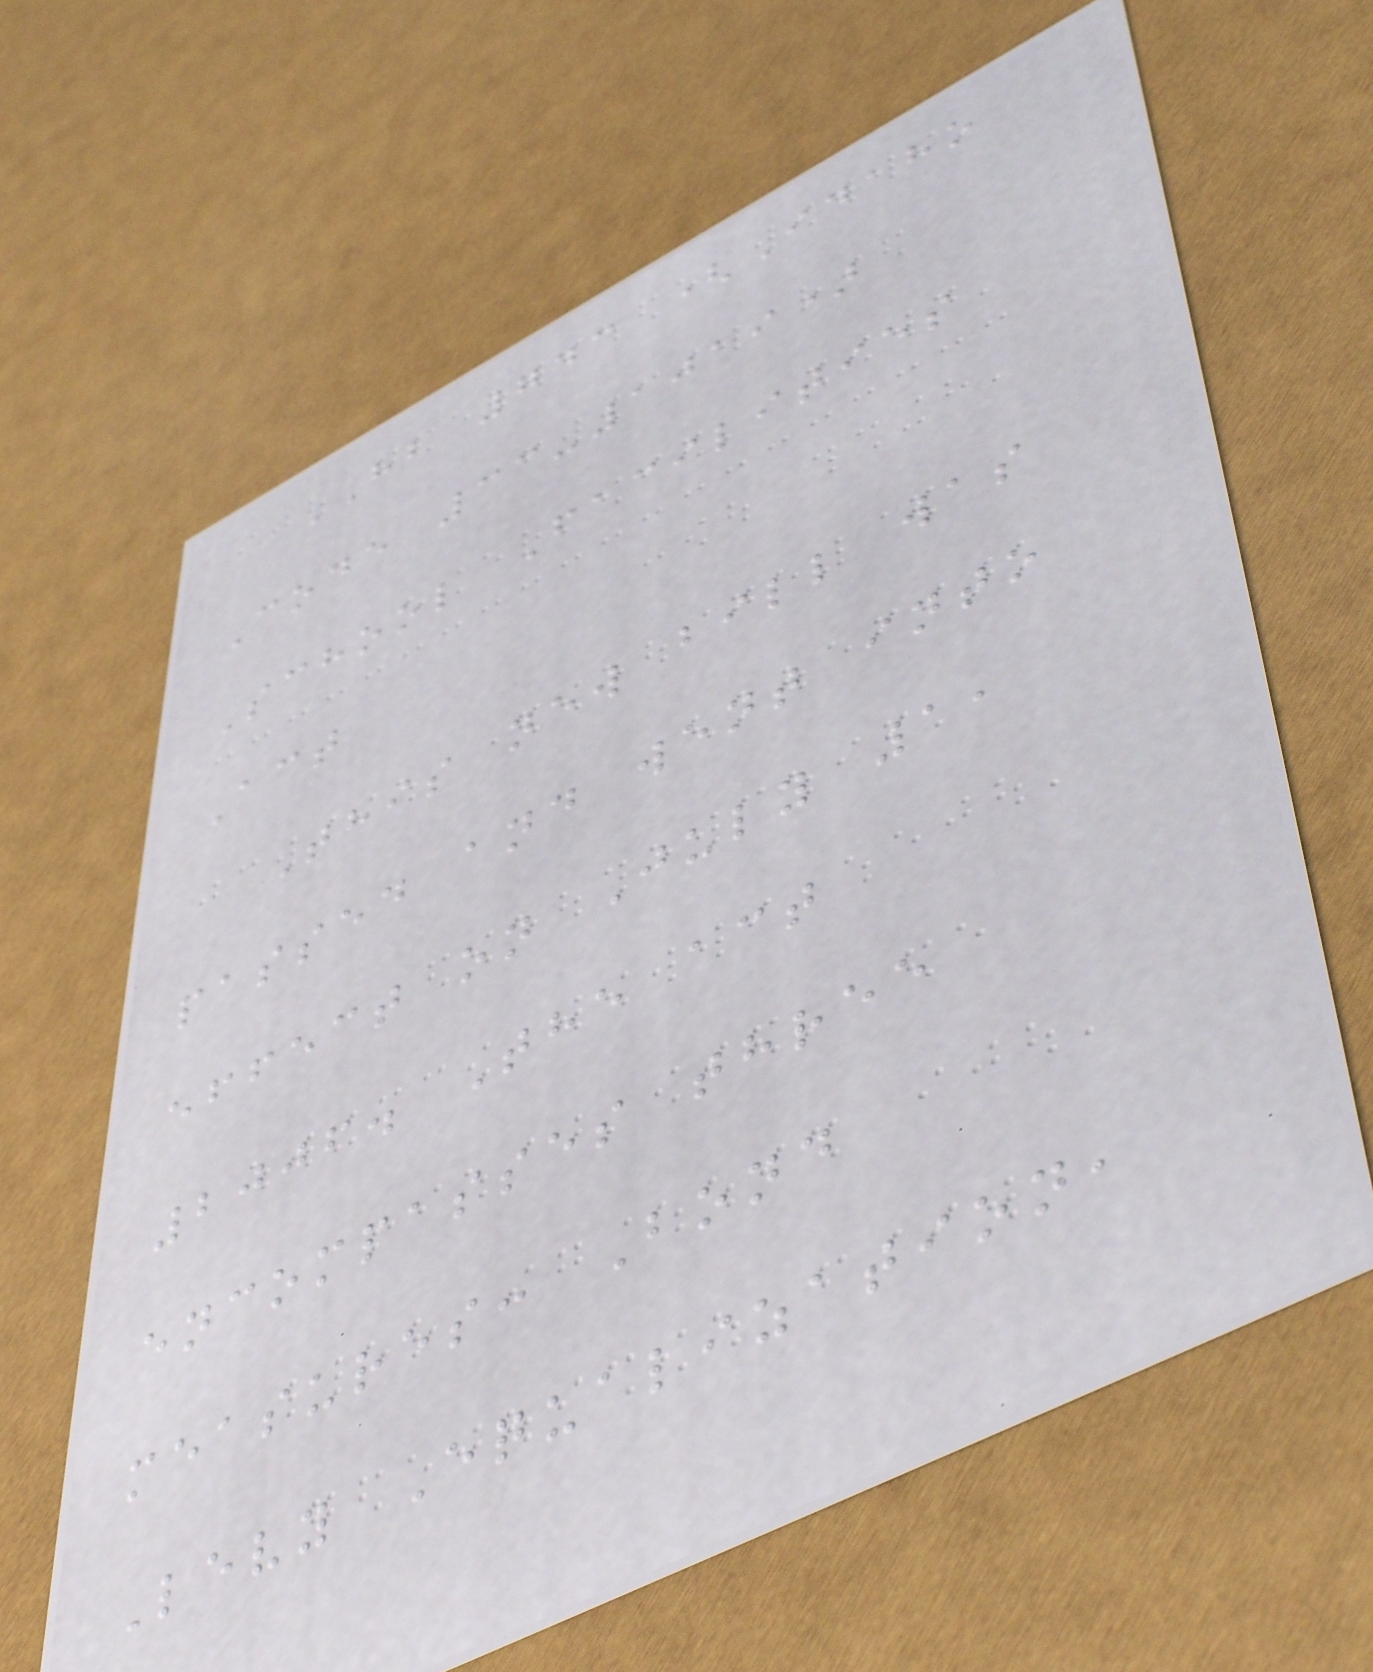HB 743 (Idaho
Code 33-1019)
School Facilities
Act
This new bill was
passed and went into
effect on July 1,
2006. The act
encompasses three
measures: Bond
Levy Equalization,
